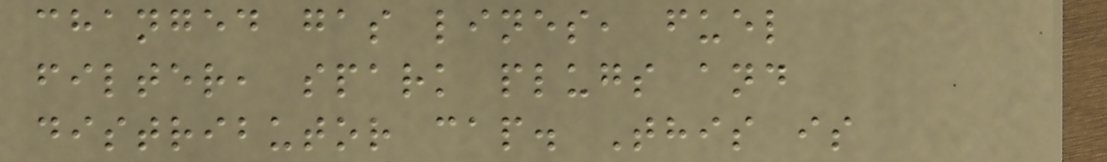changed gas lines, fuel
filter, spark plugs and
distributor cap. This is
